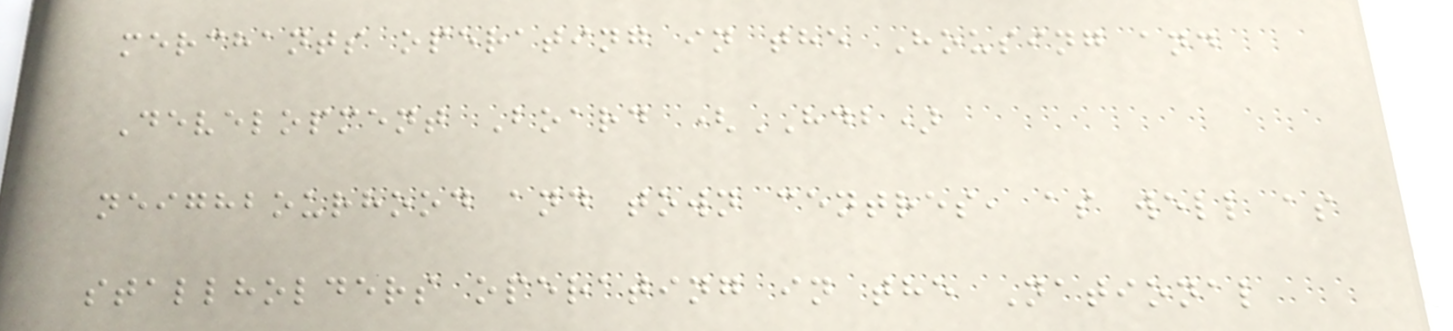merchants operating in the Housing and
Development Board (HDB)
neighbourhood and town centres, as well as
stallholders operating in the National
